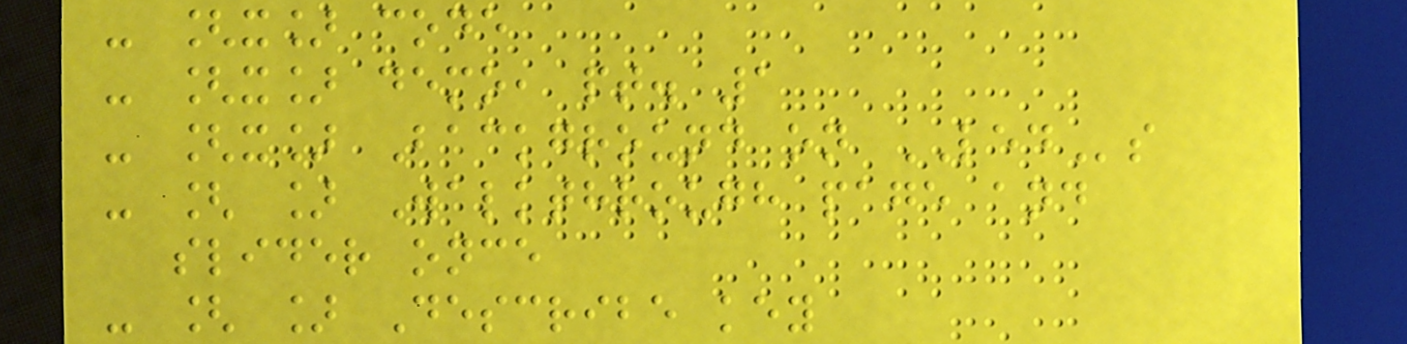- [x] code
- [x] demo, pt. 1
- [x] Background on LEDs
- [ ] Walkthrough page and
slider once
- [ ] Describe key
